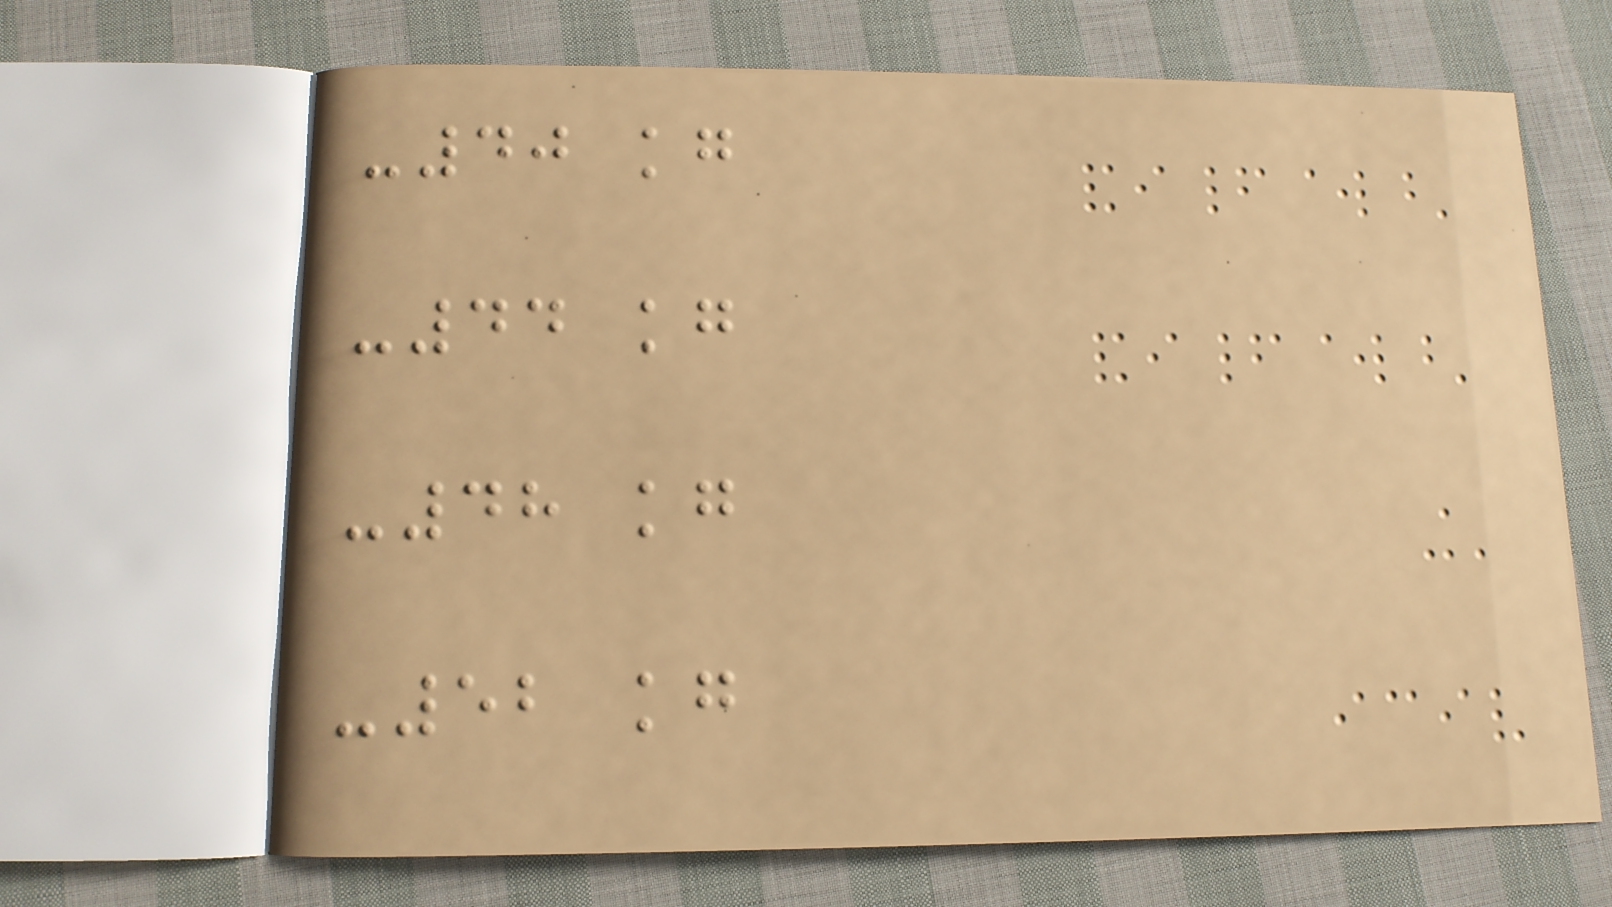-40 kg
-44 kg
-48 kg
-52 kg
